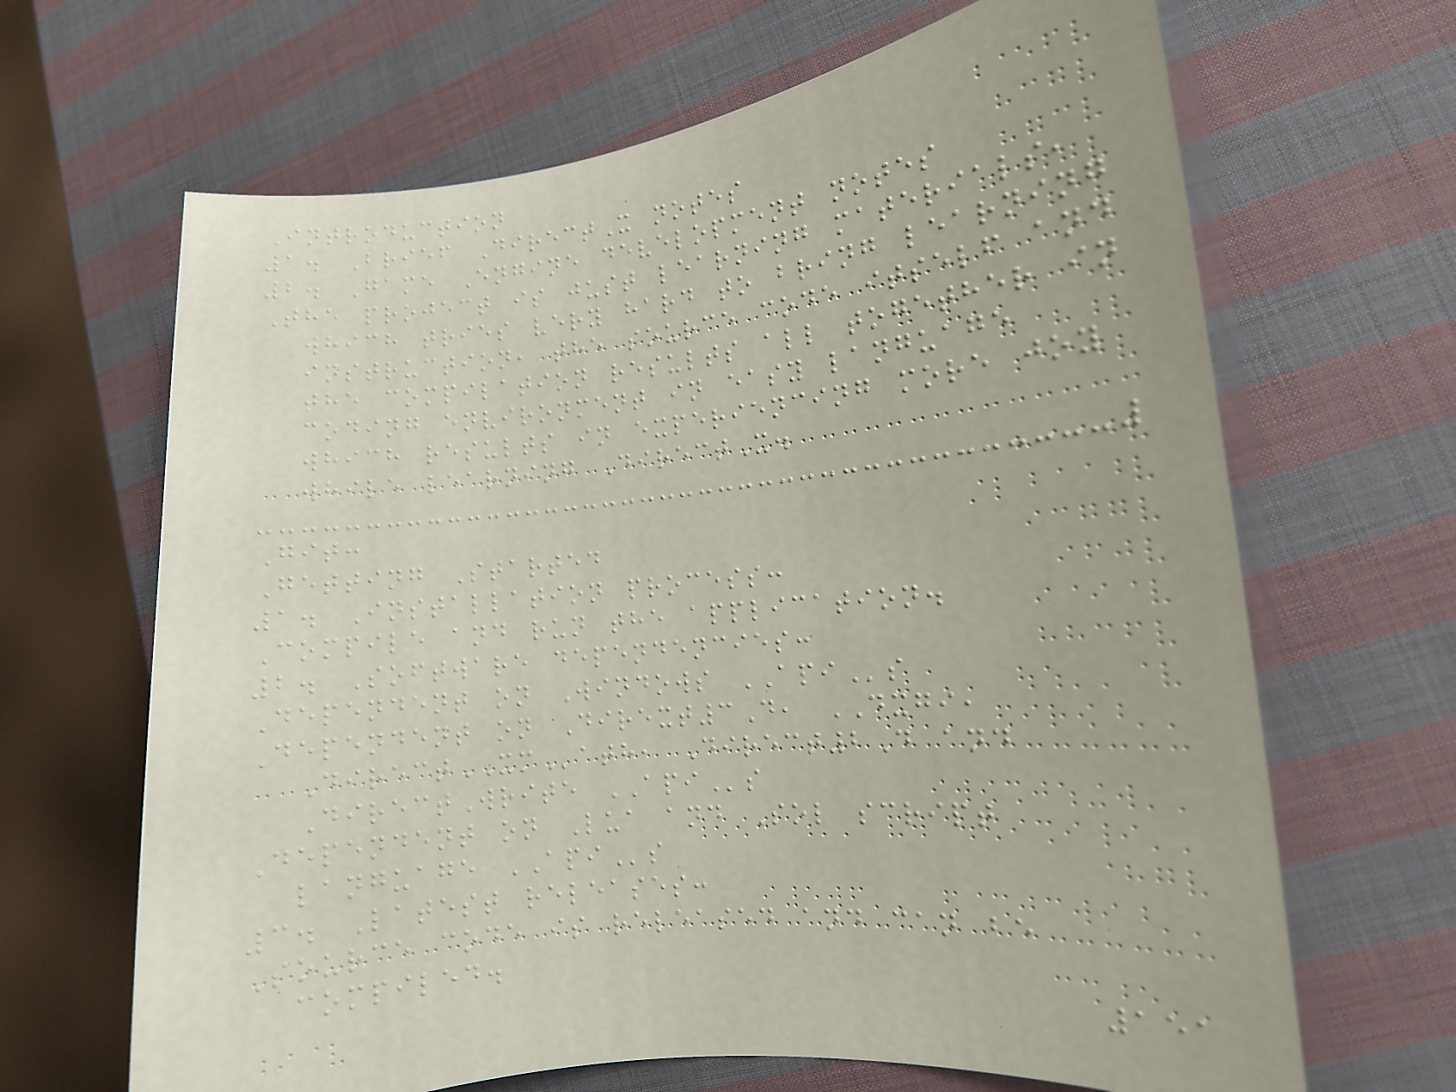Introduction
1. Brief DirectX notes
2. Game Engine development notes
The project is just learning materials,
which tries very hard to bring learning
instruction, the source code itself and
the compilation results all together in
coding environment in easy language
which results in experiencing more joy
while learning DirectX.
Git:
Getting Started
1. Installation process:
Compile and run the application.
2. Software dependencies:
Dependent on Windows APIs
Dependent on Dirext3D, DXGI,
DirectXMath, Direct2D and
DirectWrite APIs
Dependent on Lua and Sol script
language APIs
3. Latest releases:
Source code is released and can be
compiled.
151
